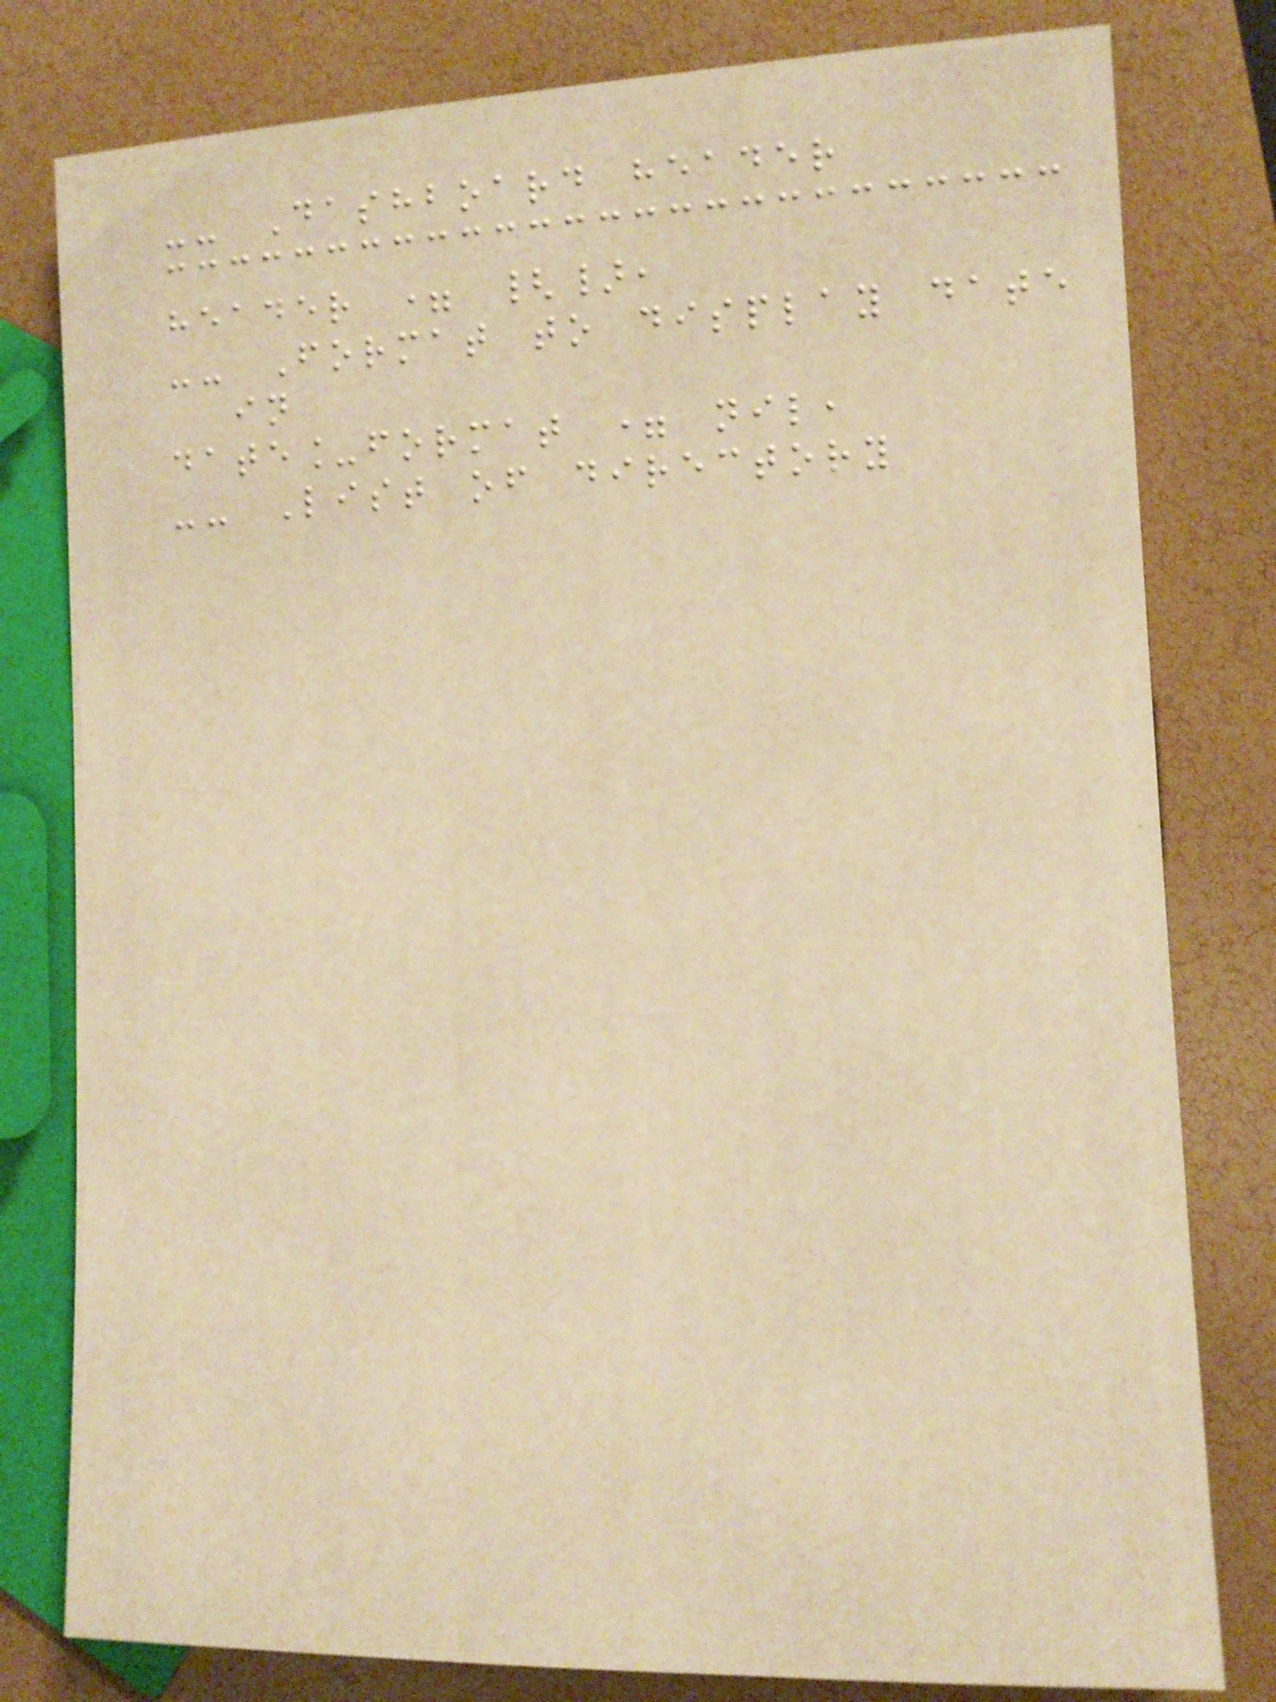-- Dashboard header
header = {},
-- Format to display date
in
date_format = nil,
-- List of directory
